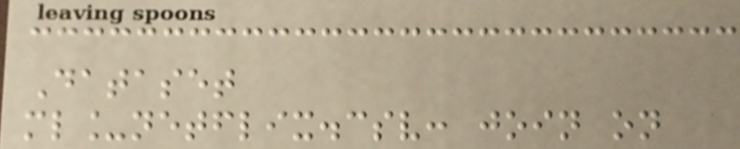Dataset
ml_netflix.csv: join on
